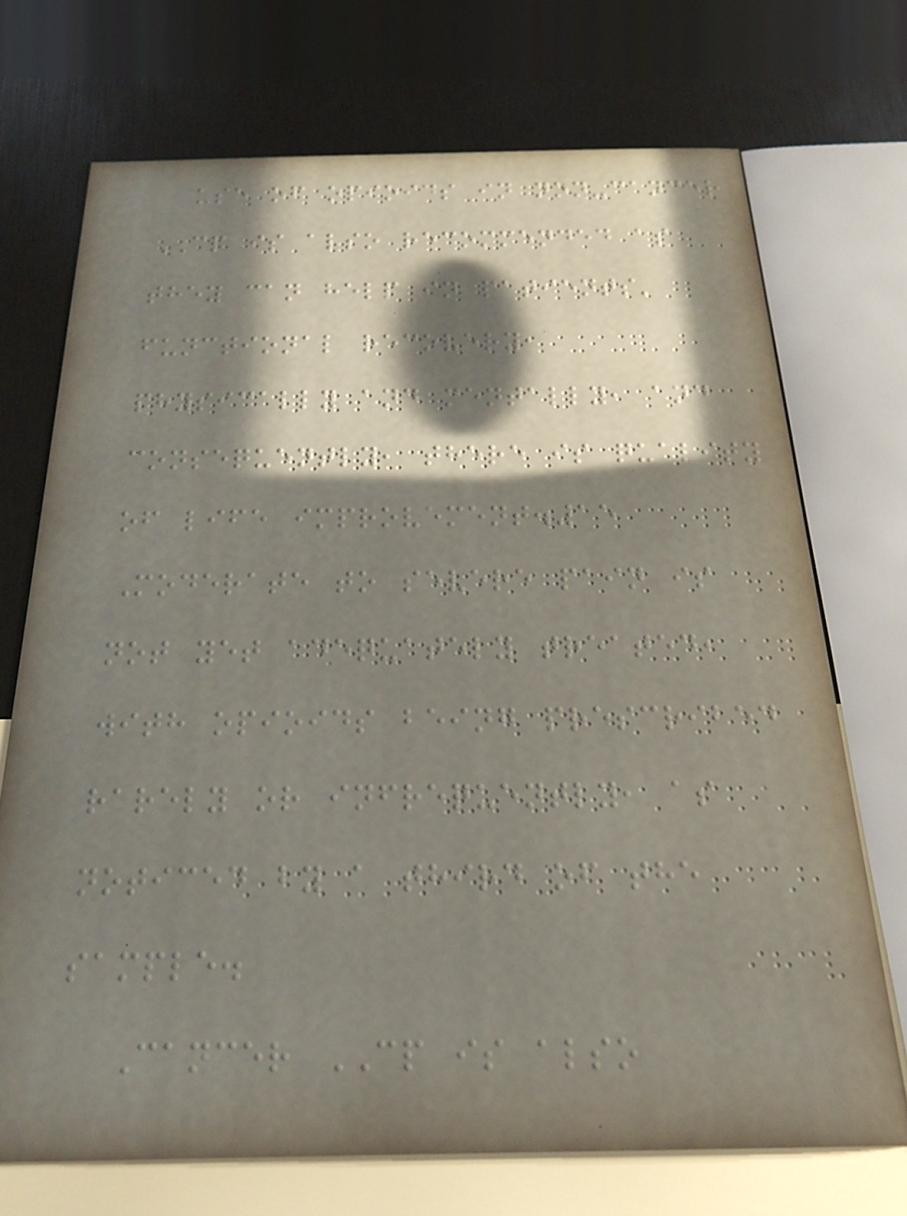use of opioids in non-cancer
CP is also recommended as
they can help in patients'
functional recovery,
physically and mentally, and
consequently, there is quality
of life improvement.15
Moderate to severe pain is
not yet adequately treated,
with opioids being prescribed
rarely or infrequently, as
noticed by a third of the
sample.
Cancer CP is also
